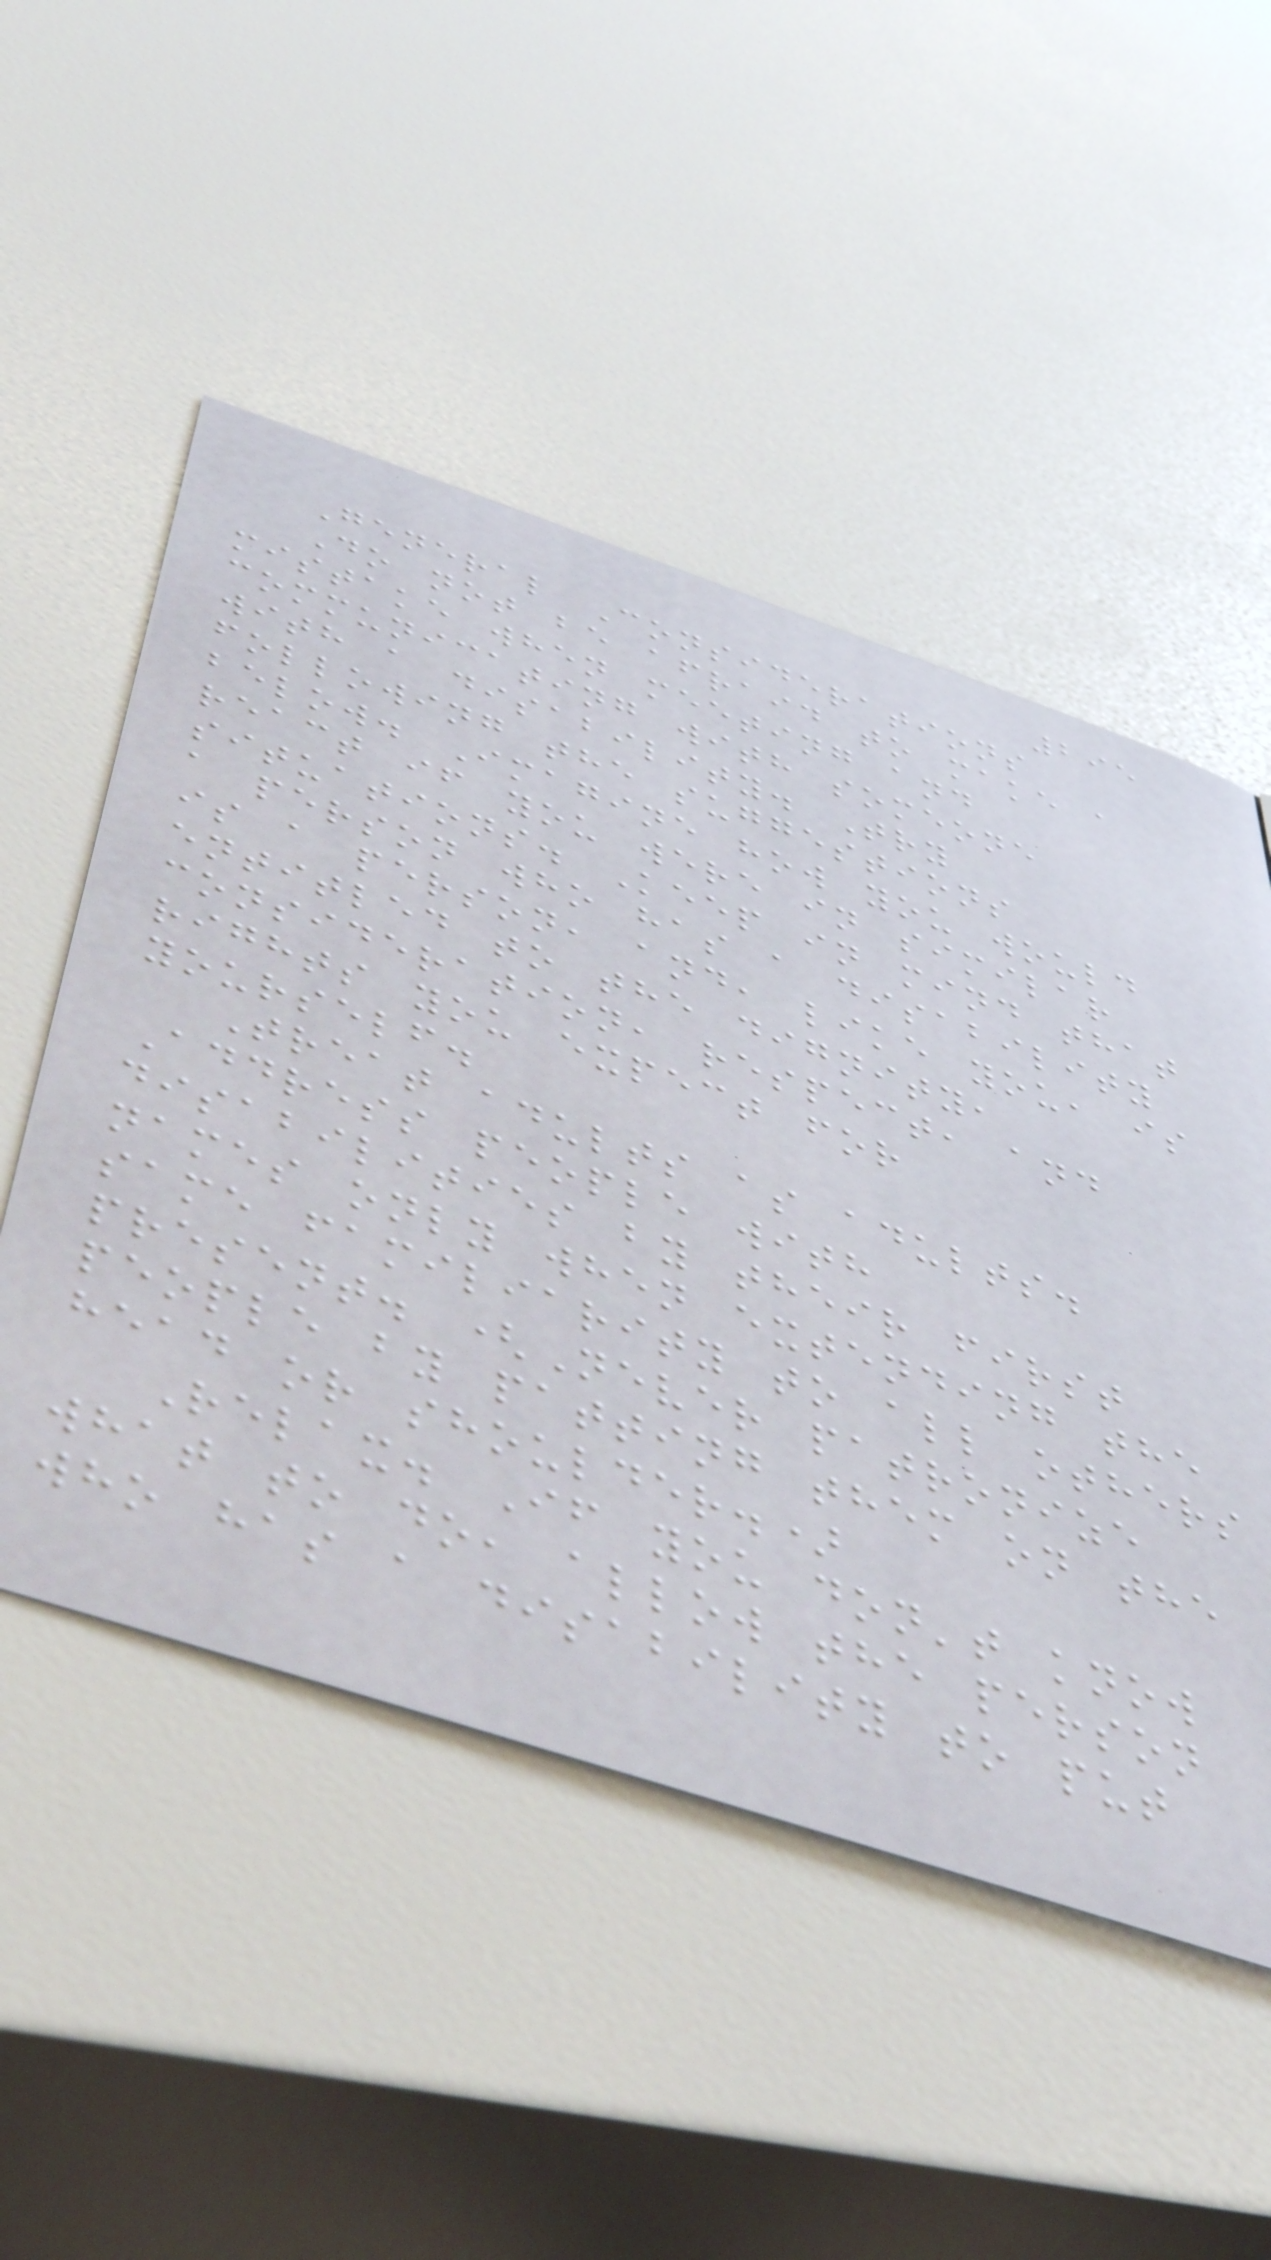295
General Considerations
Do not be afraid to make a
mistake when meeting and
communicating with someone
with a disability. Try
following the suggestions
below. Imagine how you would
react if you were in similar
situations. Keep in mind that
a person who has a disability
is a person, and, like you, is
entitled to the dignity,
consideration, respect, and
rights you expect for
yourself.
Treat adults as adults.
Address people with
disabilities by their first
names only when extending the
same familiarity to all others
present. (Never patronize
people by patting them on the
head or shoulder.)
Relax. If you don't know
what to do, allow the person
who has a disability to put
